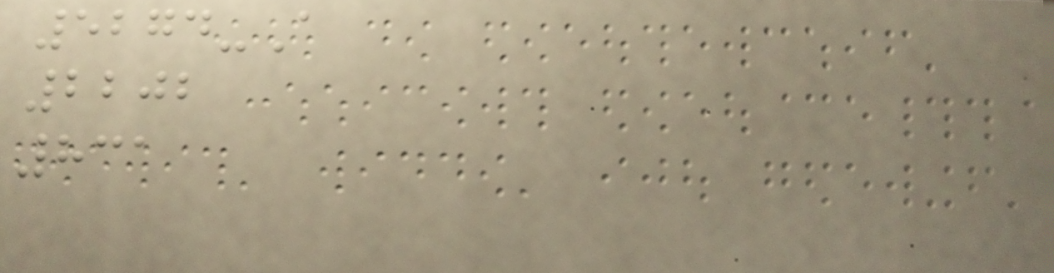5274-A
2202
831
